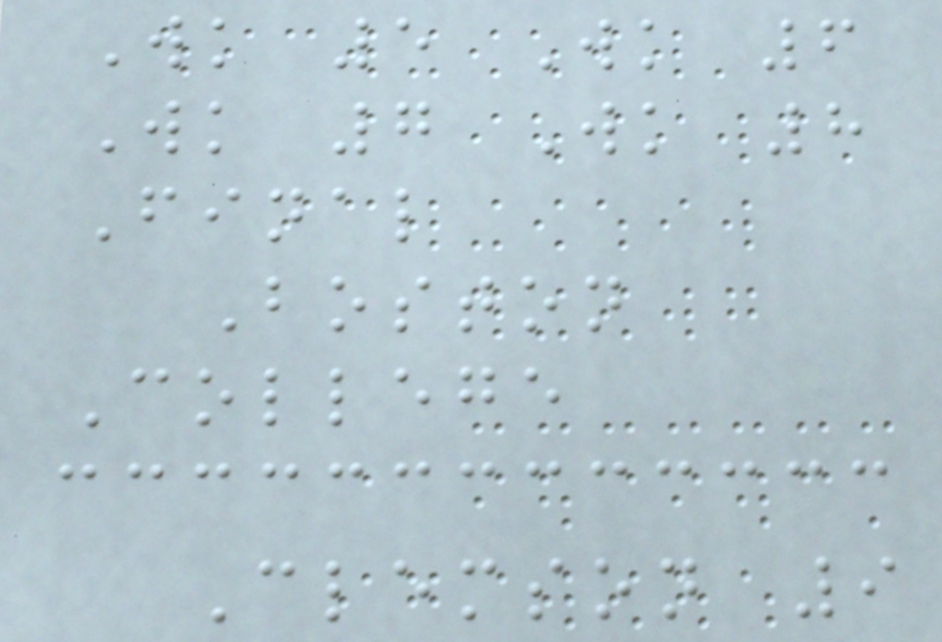Wk 5 Wk 6
Wk 7 Wk 8
Final
Boston
College
Clemson 9
